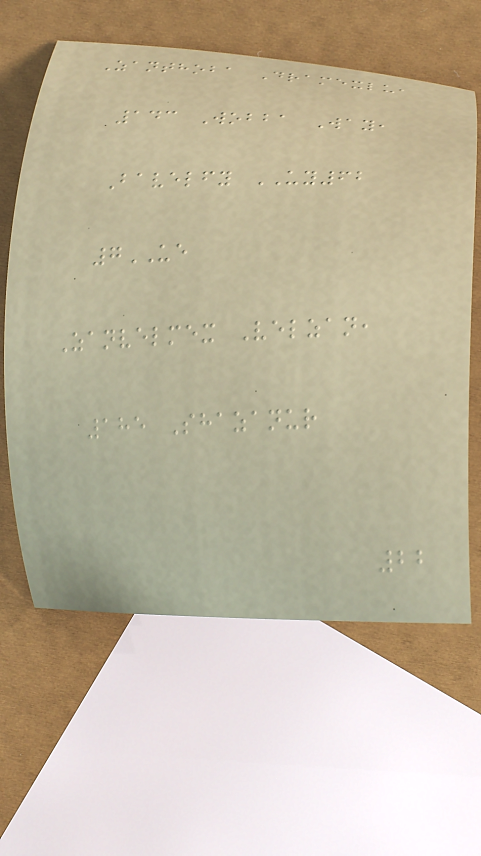Zanthoba Dramexlu,
143 Wobba Way,
Bavelfy UY62
7UE
Zanvelmex Velzan,
185 Shazanur
22
